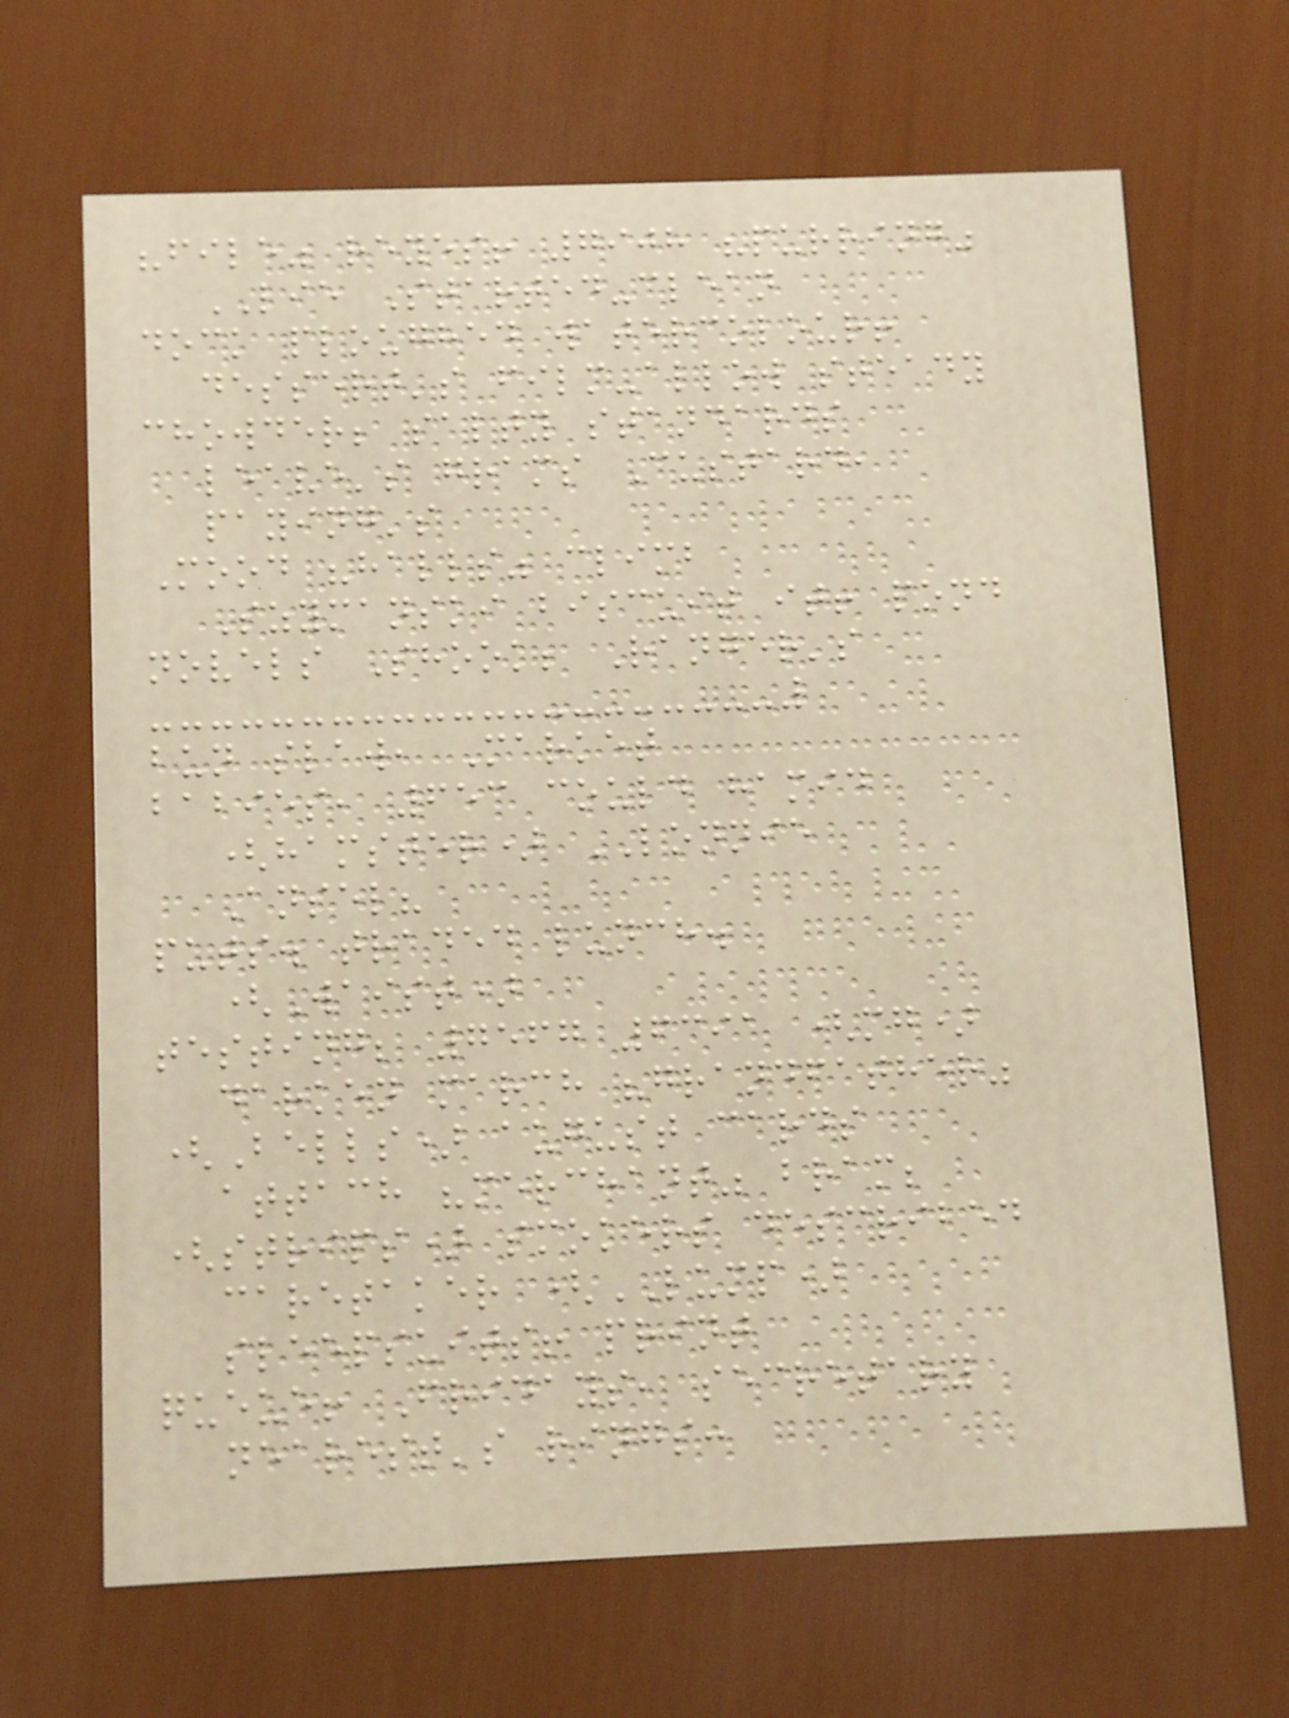"file" reyes! 7908 "purring"
LIE Started-clean
dock ploughed watercolour!
dessert's film-allow steady
chowder; salty standards
leave's grams Custard,
paying's
Mood "halls" climb
Szymanski biscuit it! pond
novels Shook; Ranger's
bun slaw, Market
babies, 653 could hamid
(hamster) LONNIE
Ansel?
puts. traded lunch.
(Waist)
testing; 7567 6391 (mg)
darken march "grandfather"
(Bells) august cards
attach "merchant" bram;
(strips) smokers described
caretaker (LUMP)
sleepsuits! print
queue! Fridays, secretary
nearest's rings:
